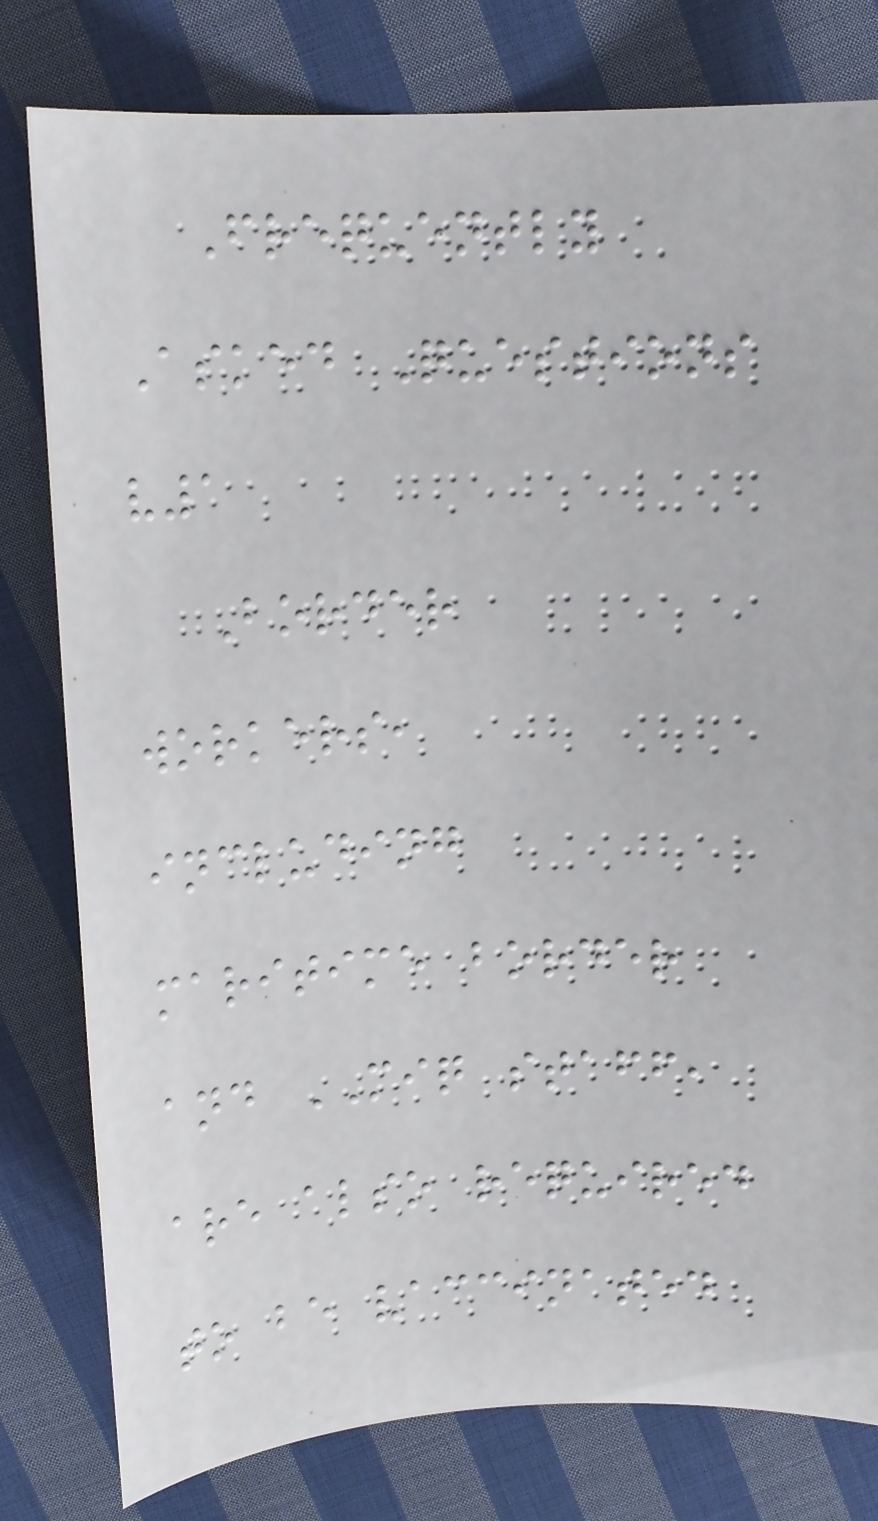Frequently
Asked Questions
v1
Border
workers,
including
maritime border
and MIQ staff,
are also required
to be vaccinated
